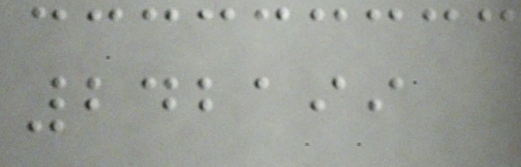242199
